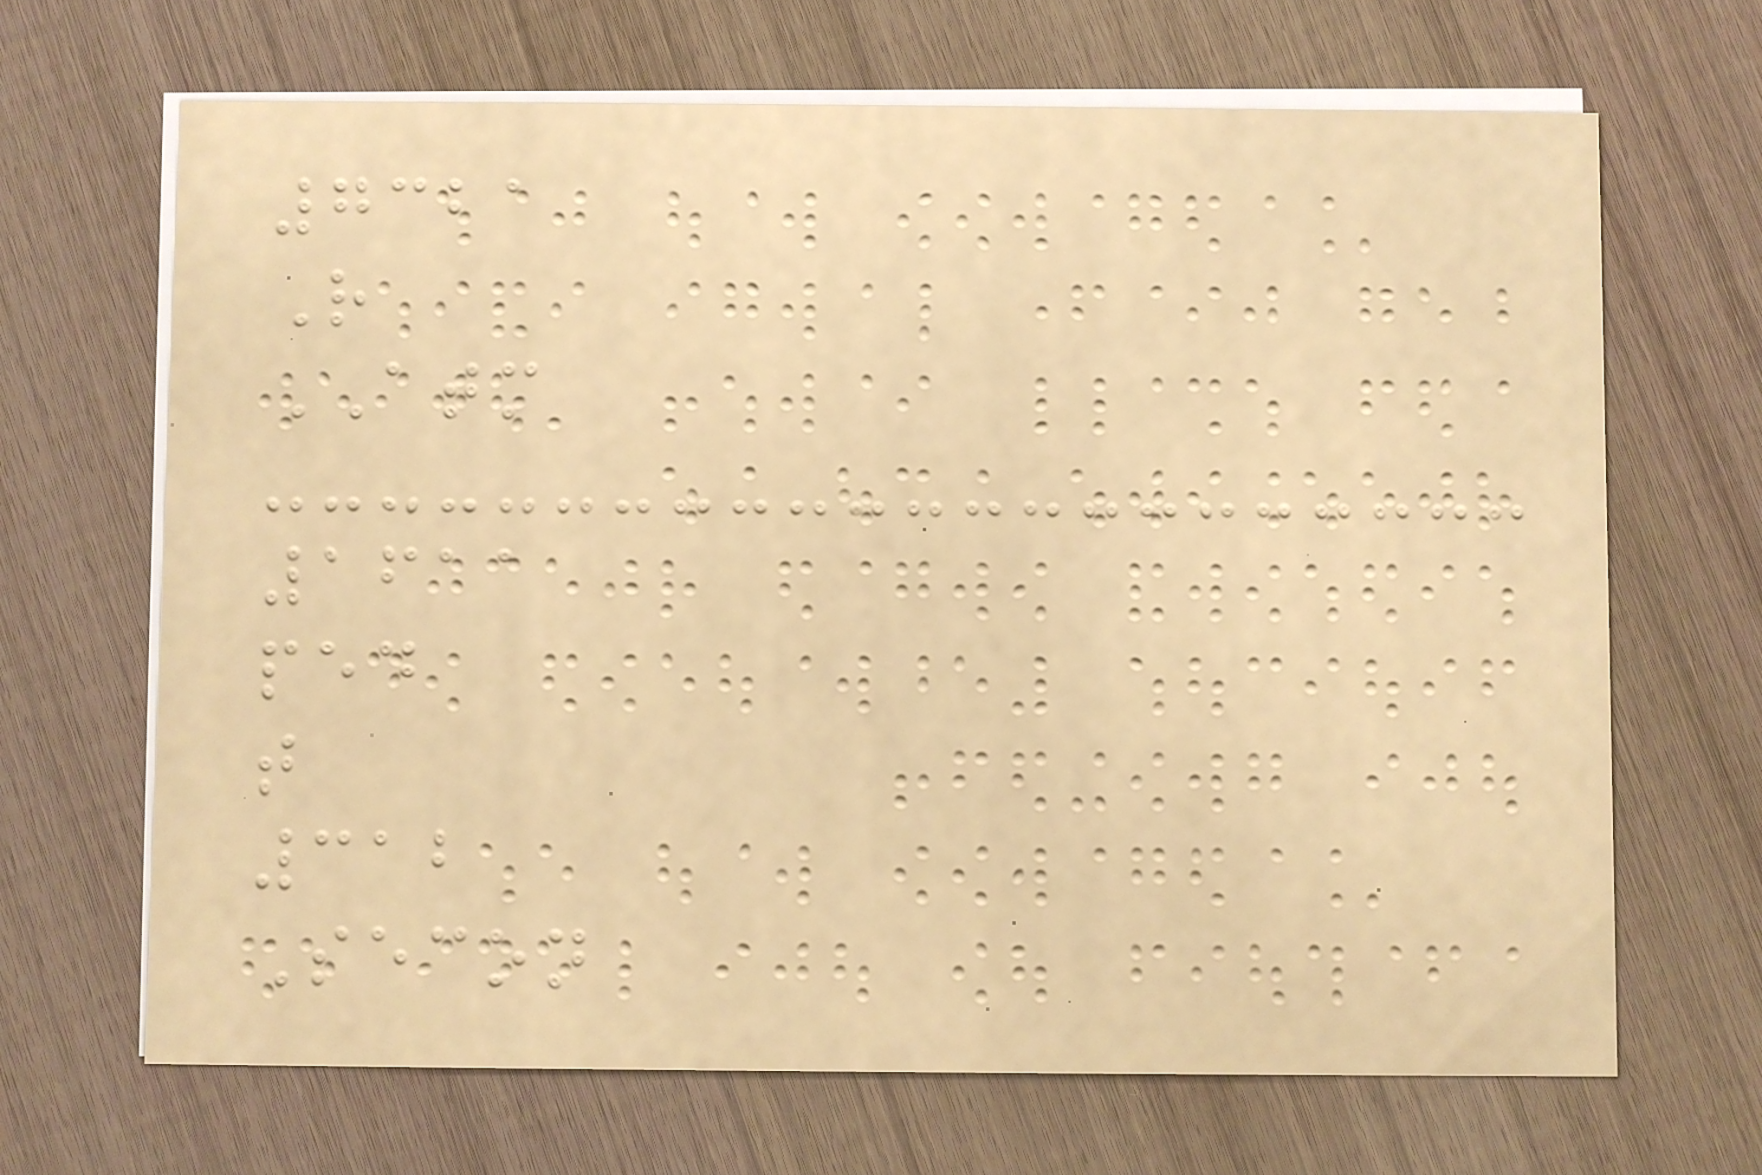7321
R
ATM
1611
ped
t
312
Secon
